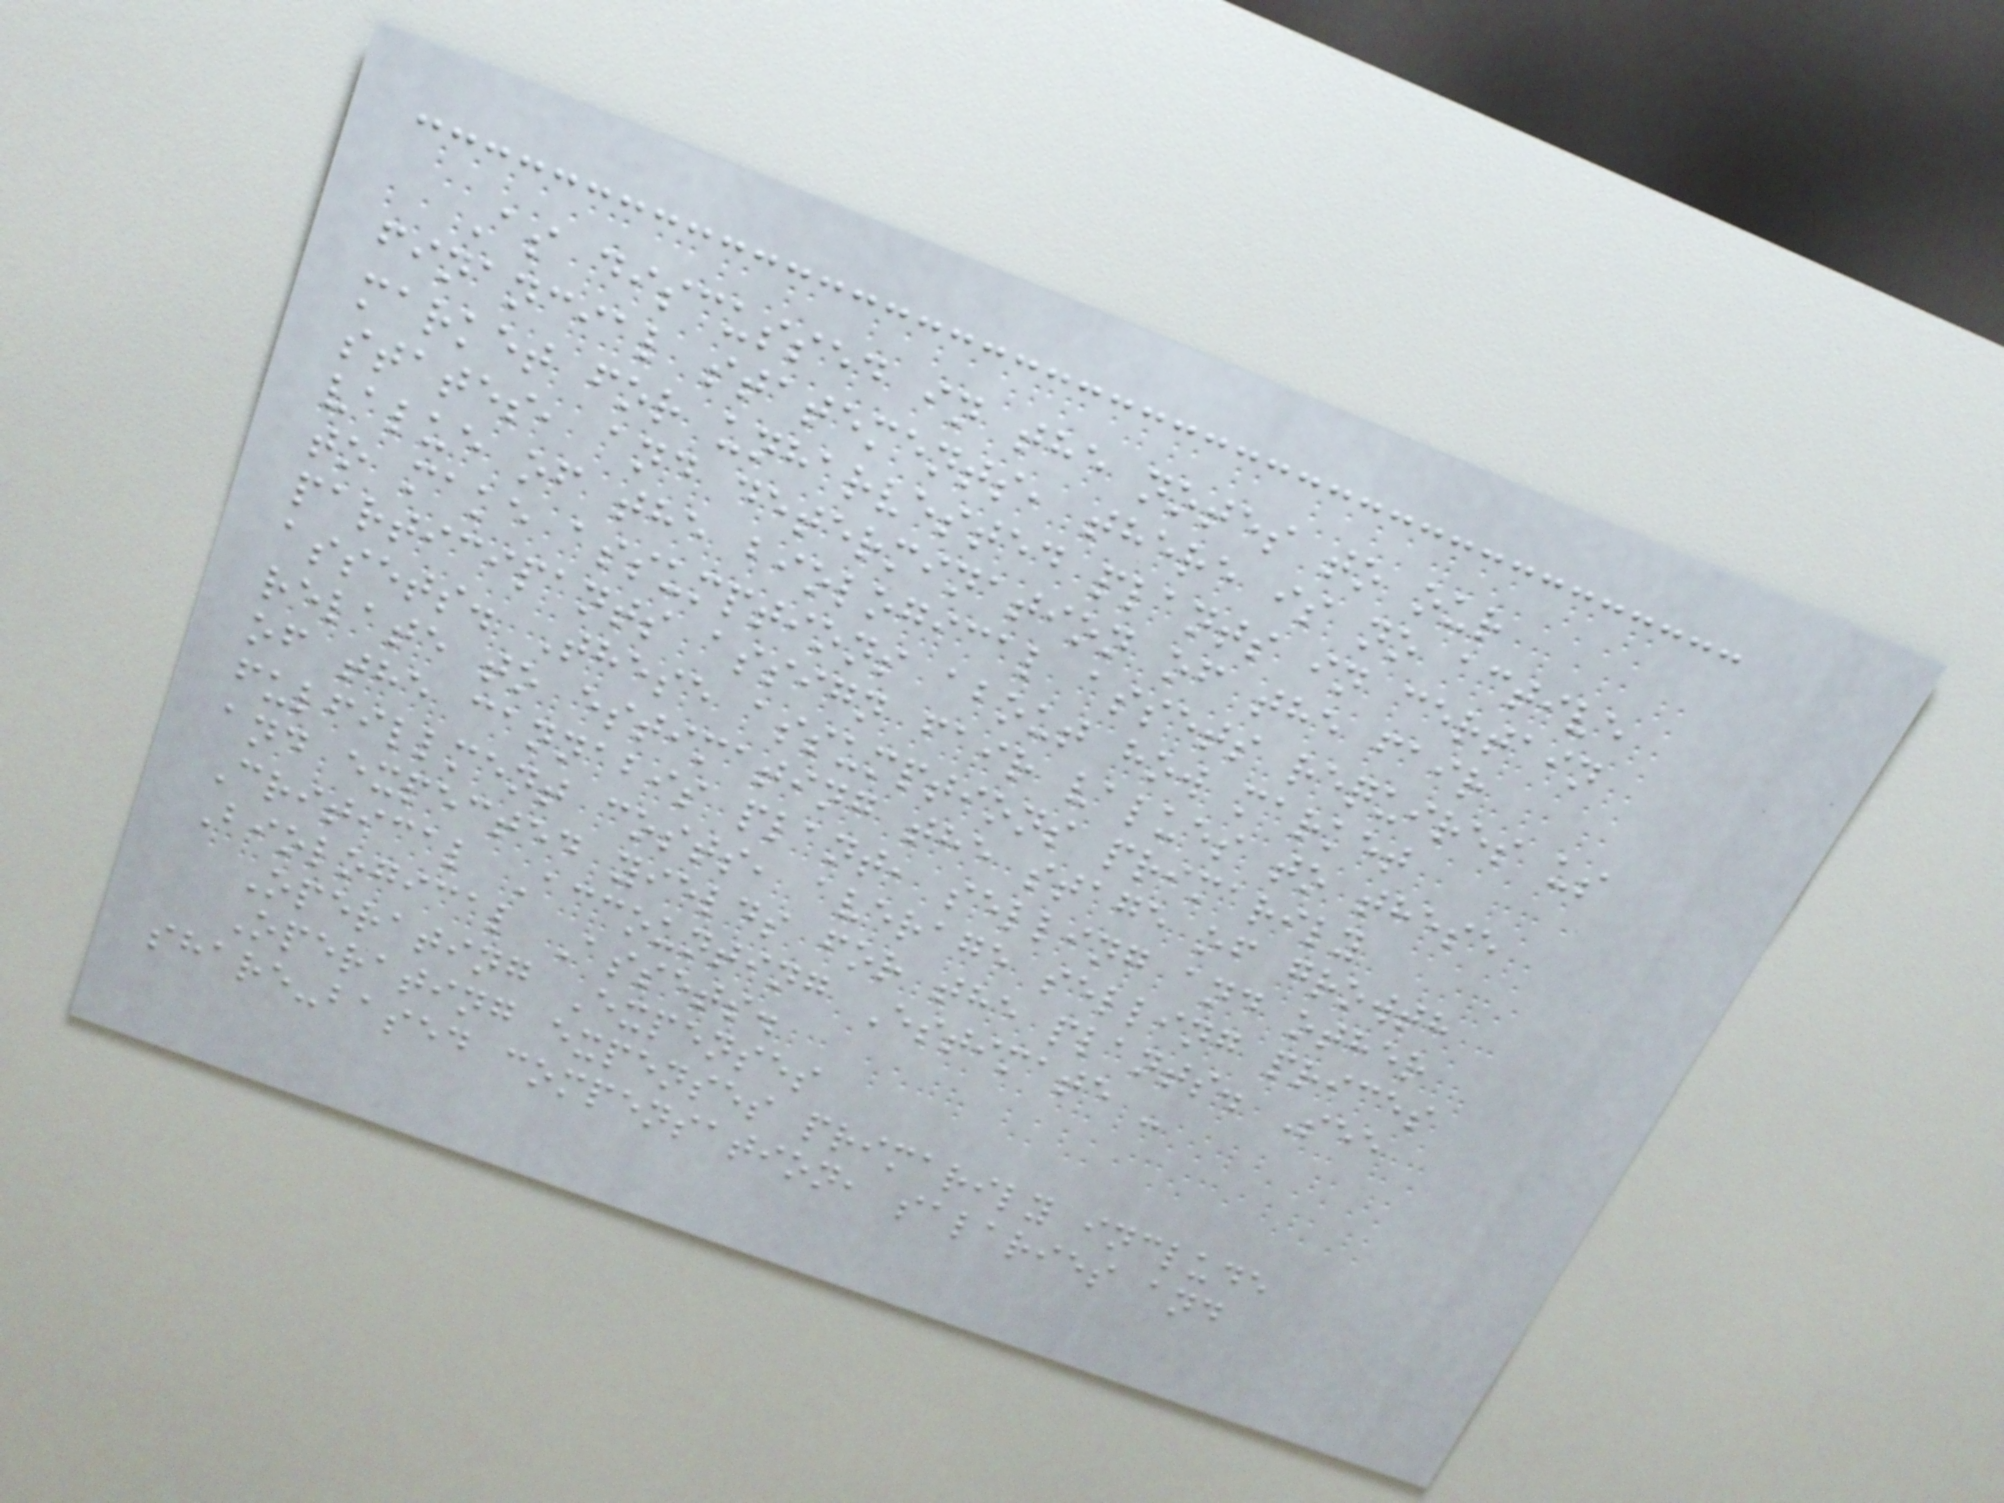As discussed in the notes to our
financial statements, there is no active
market for unharvested plants in certain
states, and determination of the fair
value of the biological assets requires us
to make assumptions about how market
participants assign fair values to these
assets. These assumptions primarily
relate to estimating the stage of growth
of the cannabis plant, selling and other
fulfillment costs, average selling prices
and expected yields for the plants. See
Critical Accounting Estimate -
Biological Assets.
Operating Expenses
Operating expenses primarily include
share-based compensation, salaries and
